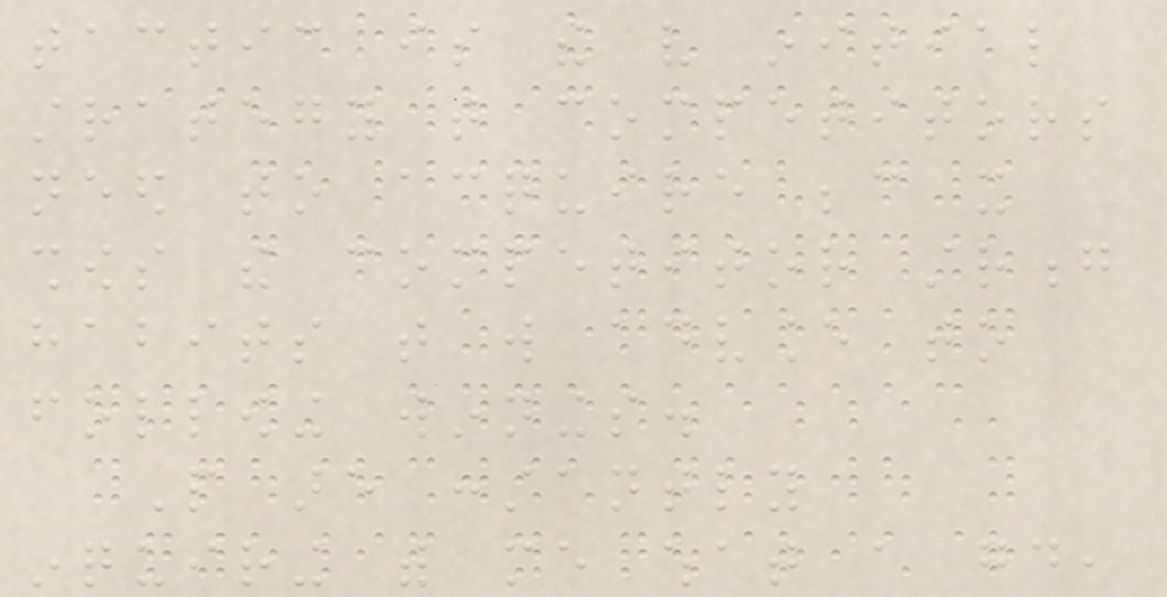tactic is the very initial
strategy that competitors
need to acquire because it
shows the competitor strong
habits that will advance to
following winnings.
People are constantly
inquiring with me what a good,
